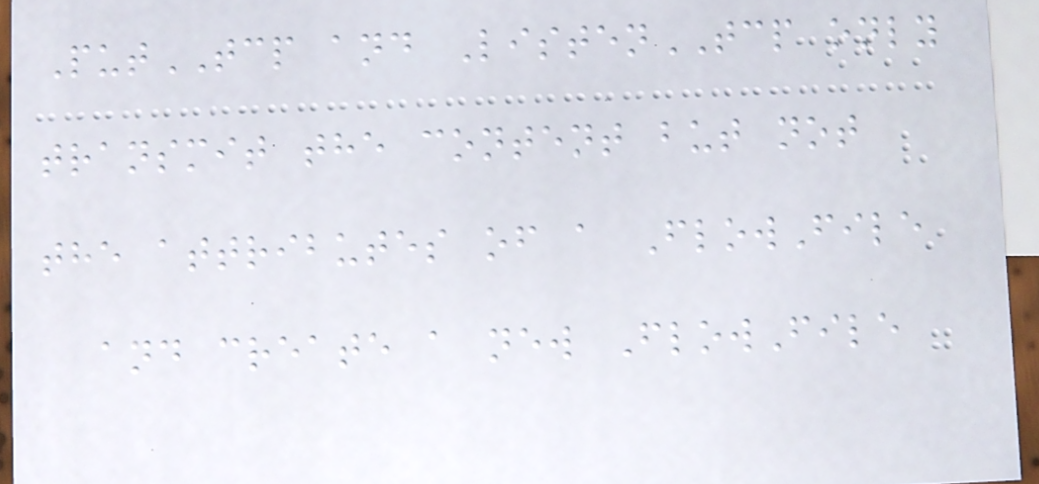PutTCP and ListenTCP only
transmit the content but not
the attributes of a FlowFile
and create a new FlowFile
